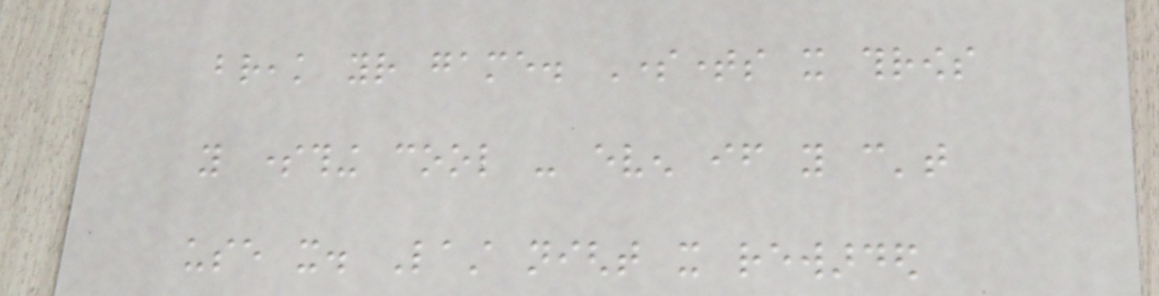break your game. Sometimes it throws
you something cool - even if you can't
use it. Last night it rewarded
